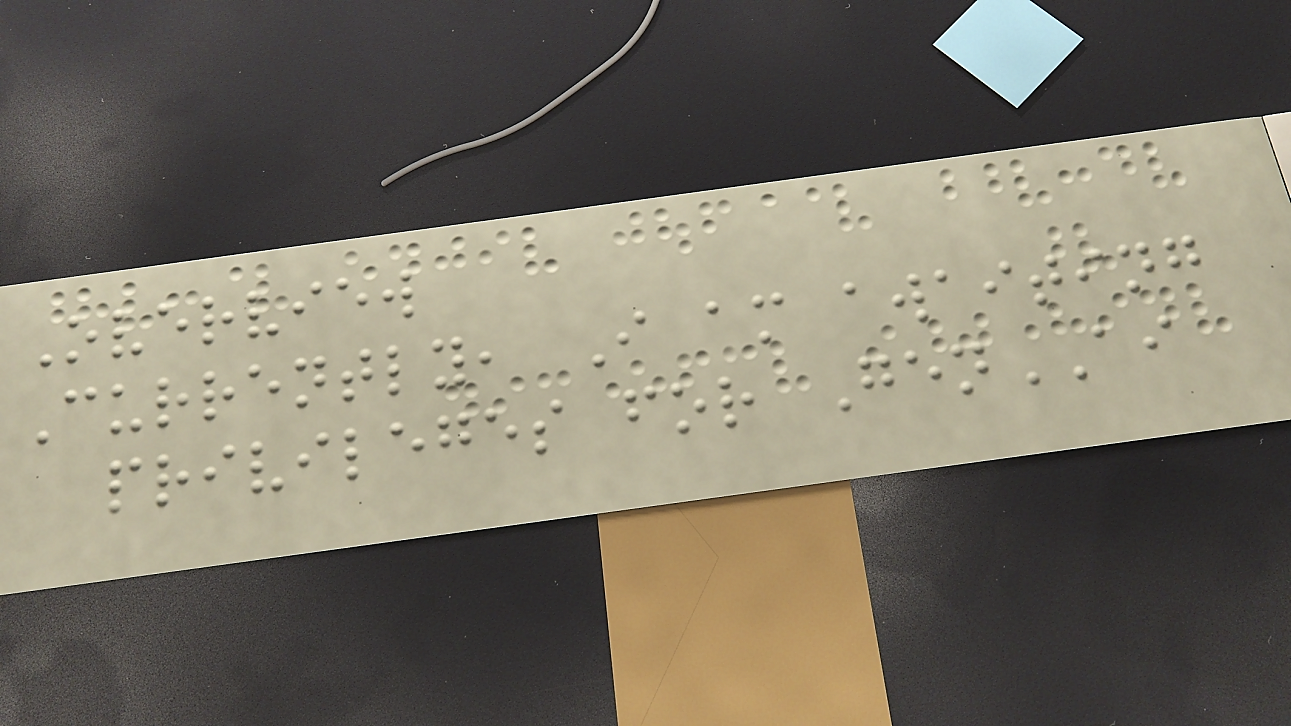Overview
Currently, I am awaiting
privileges for GenAI
